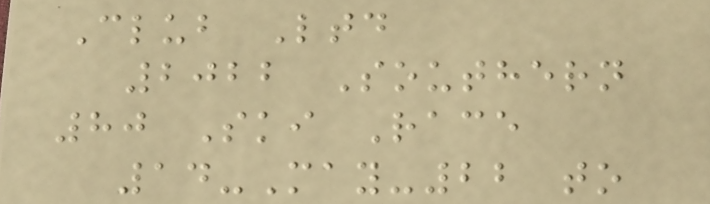Club Ltd
2022 Southern
80 Ski Race
14-May-22 to
